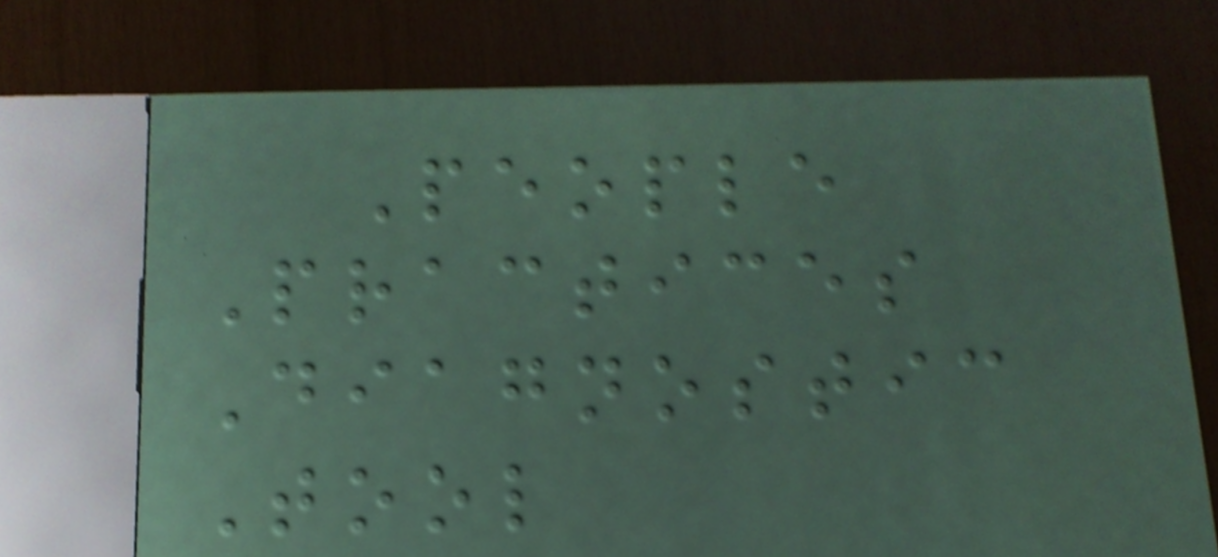People
Practices
Diagnostic
Tool
